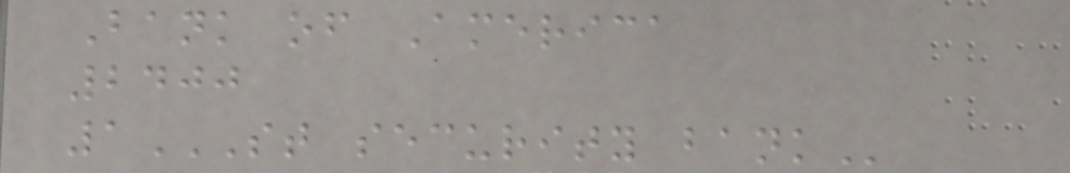Bank of America
2400
1ST SECURITY BANK
